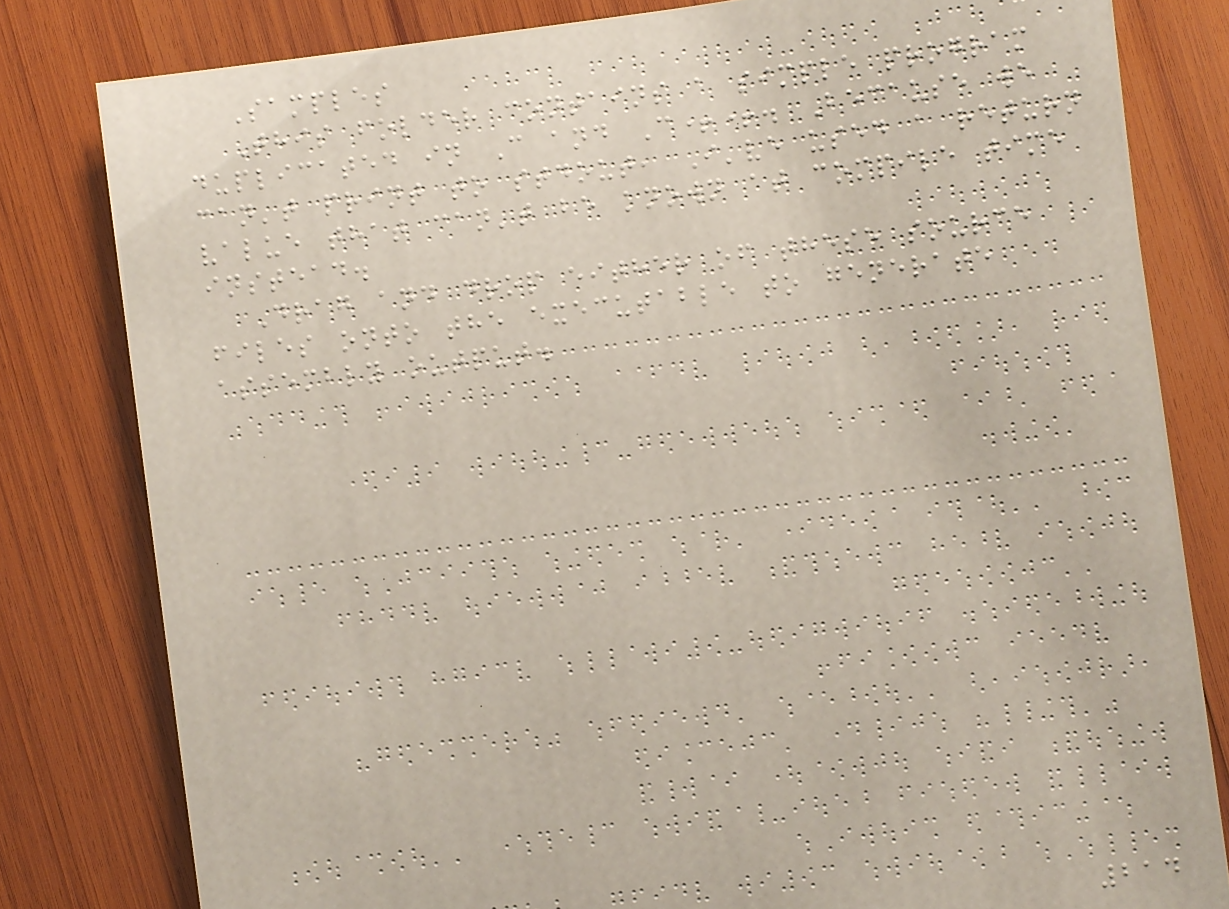Samples
This folder contains a simple program
duplicated in C and C++. Because we
can't print to stdout, I've used a return
value that can't be known at compile time
instead.
Drag and drop either of these source
files onto the executable to generate
assembly output.
214
